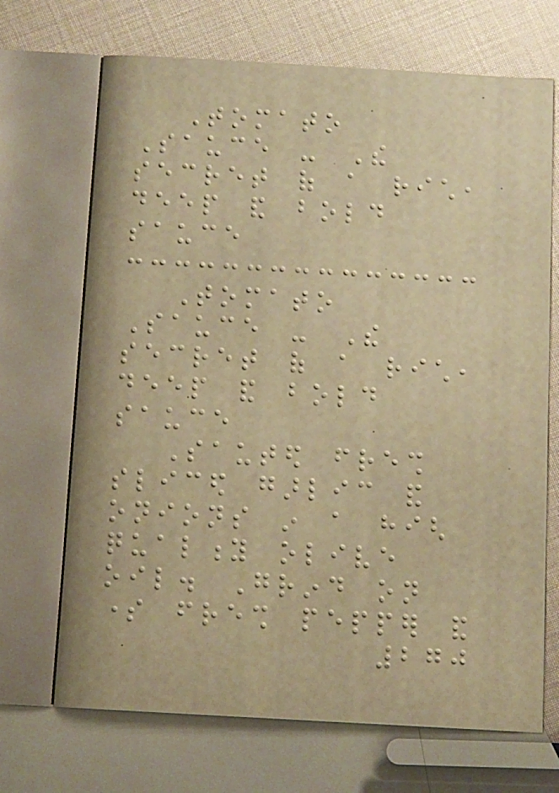Tomato
Sauce - The
secret of a rich,
deep and bold
sauce
Tomato
Sauce - The
secret of a rich,
deep and bold
sauce
Sauted fresh
sliced garlic and
onions in a high
quality olive
oil. Grind on
some fresh pepper and
270
